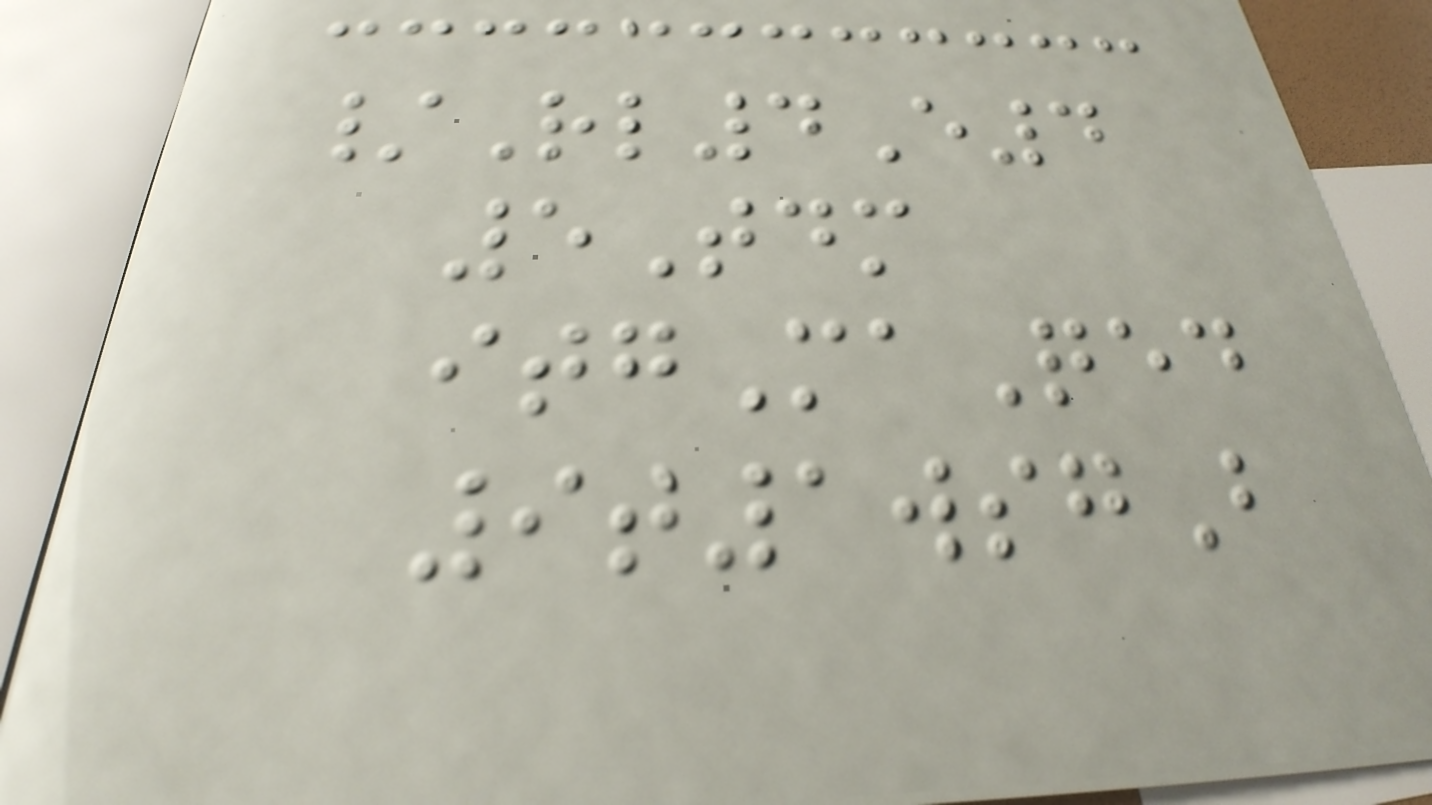/Rl4E4
5Tdm
itgMaQed
9t1wsgB
